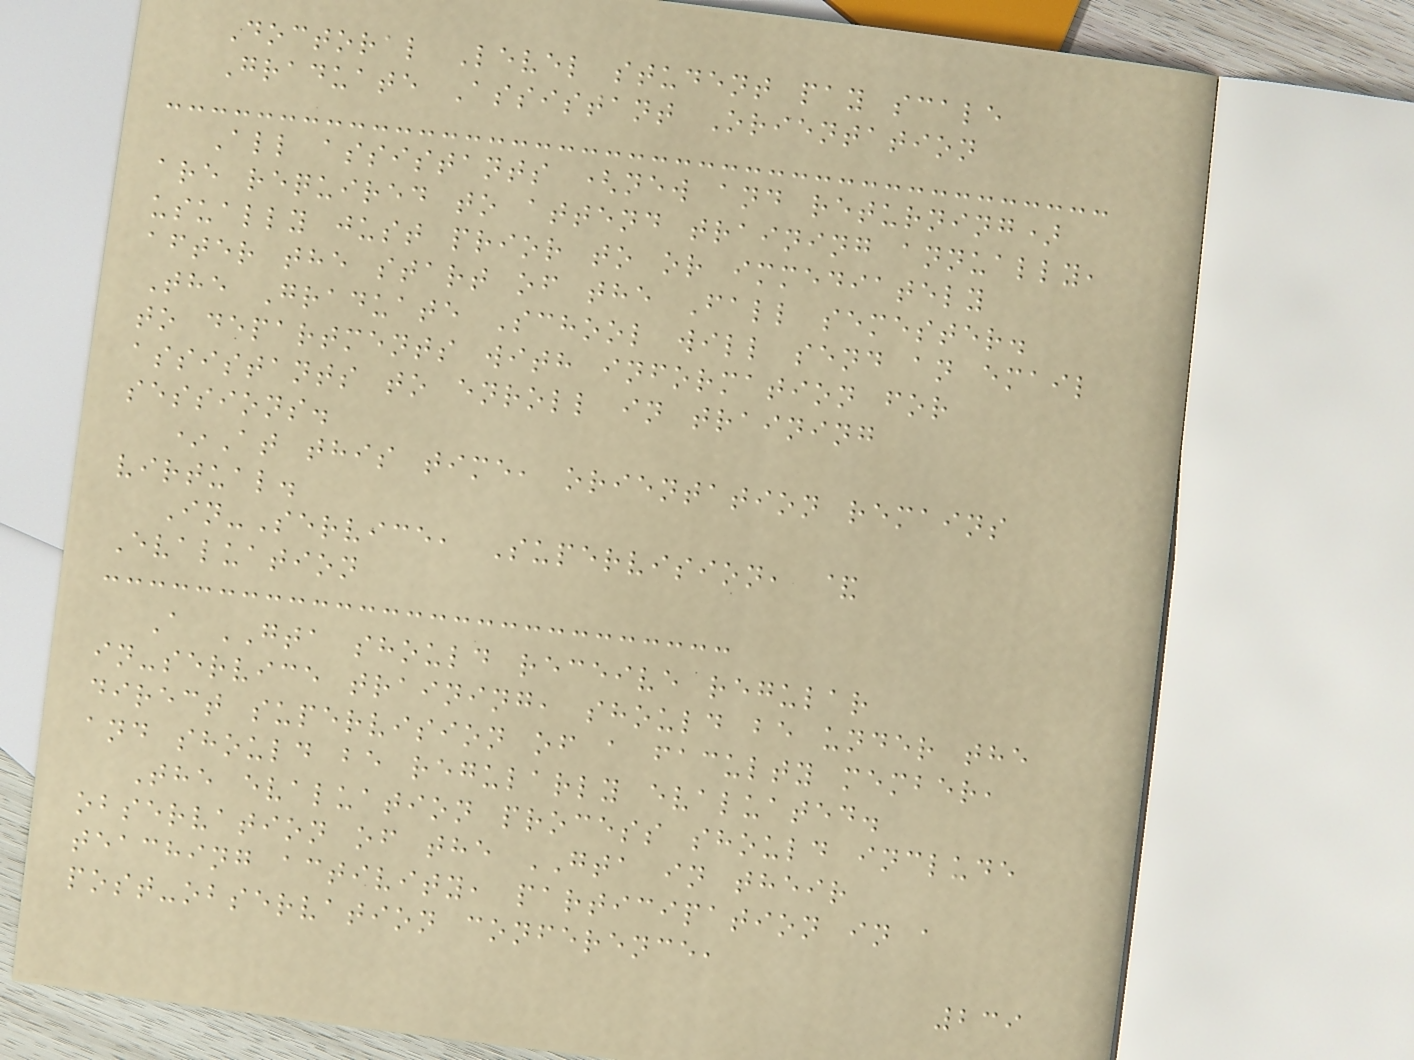Doctoral Level student pay scale
Graduate Assistant Orientation
All assistants (new and returning)
are required to attend training annually,
usually just prior to or immediately
after the start of the Fall semester.
The Graduate School will send an email
to departments with information for
assistants to enroll in training
sessions.
*At this time, orientation remains
virtual.
In-Service, Supervision, &
Evaluation
A GTA should receive regular
in-service training, should be under the
direct supervision of a faculty member,
and should be regularly evaluated.
The evaluation process should include
observation of the GTA in their
teaching activity, participation in a
post-observation conference,
239
